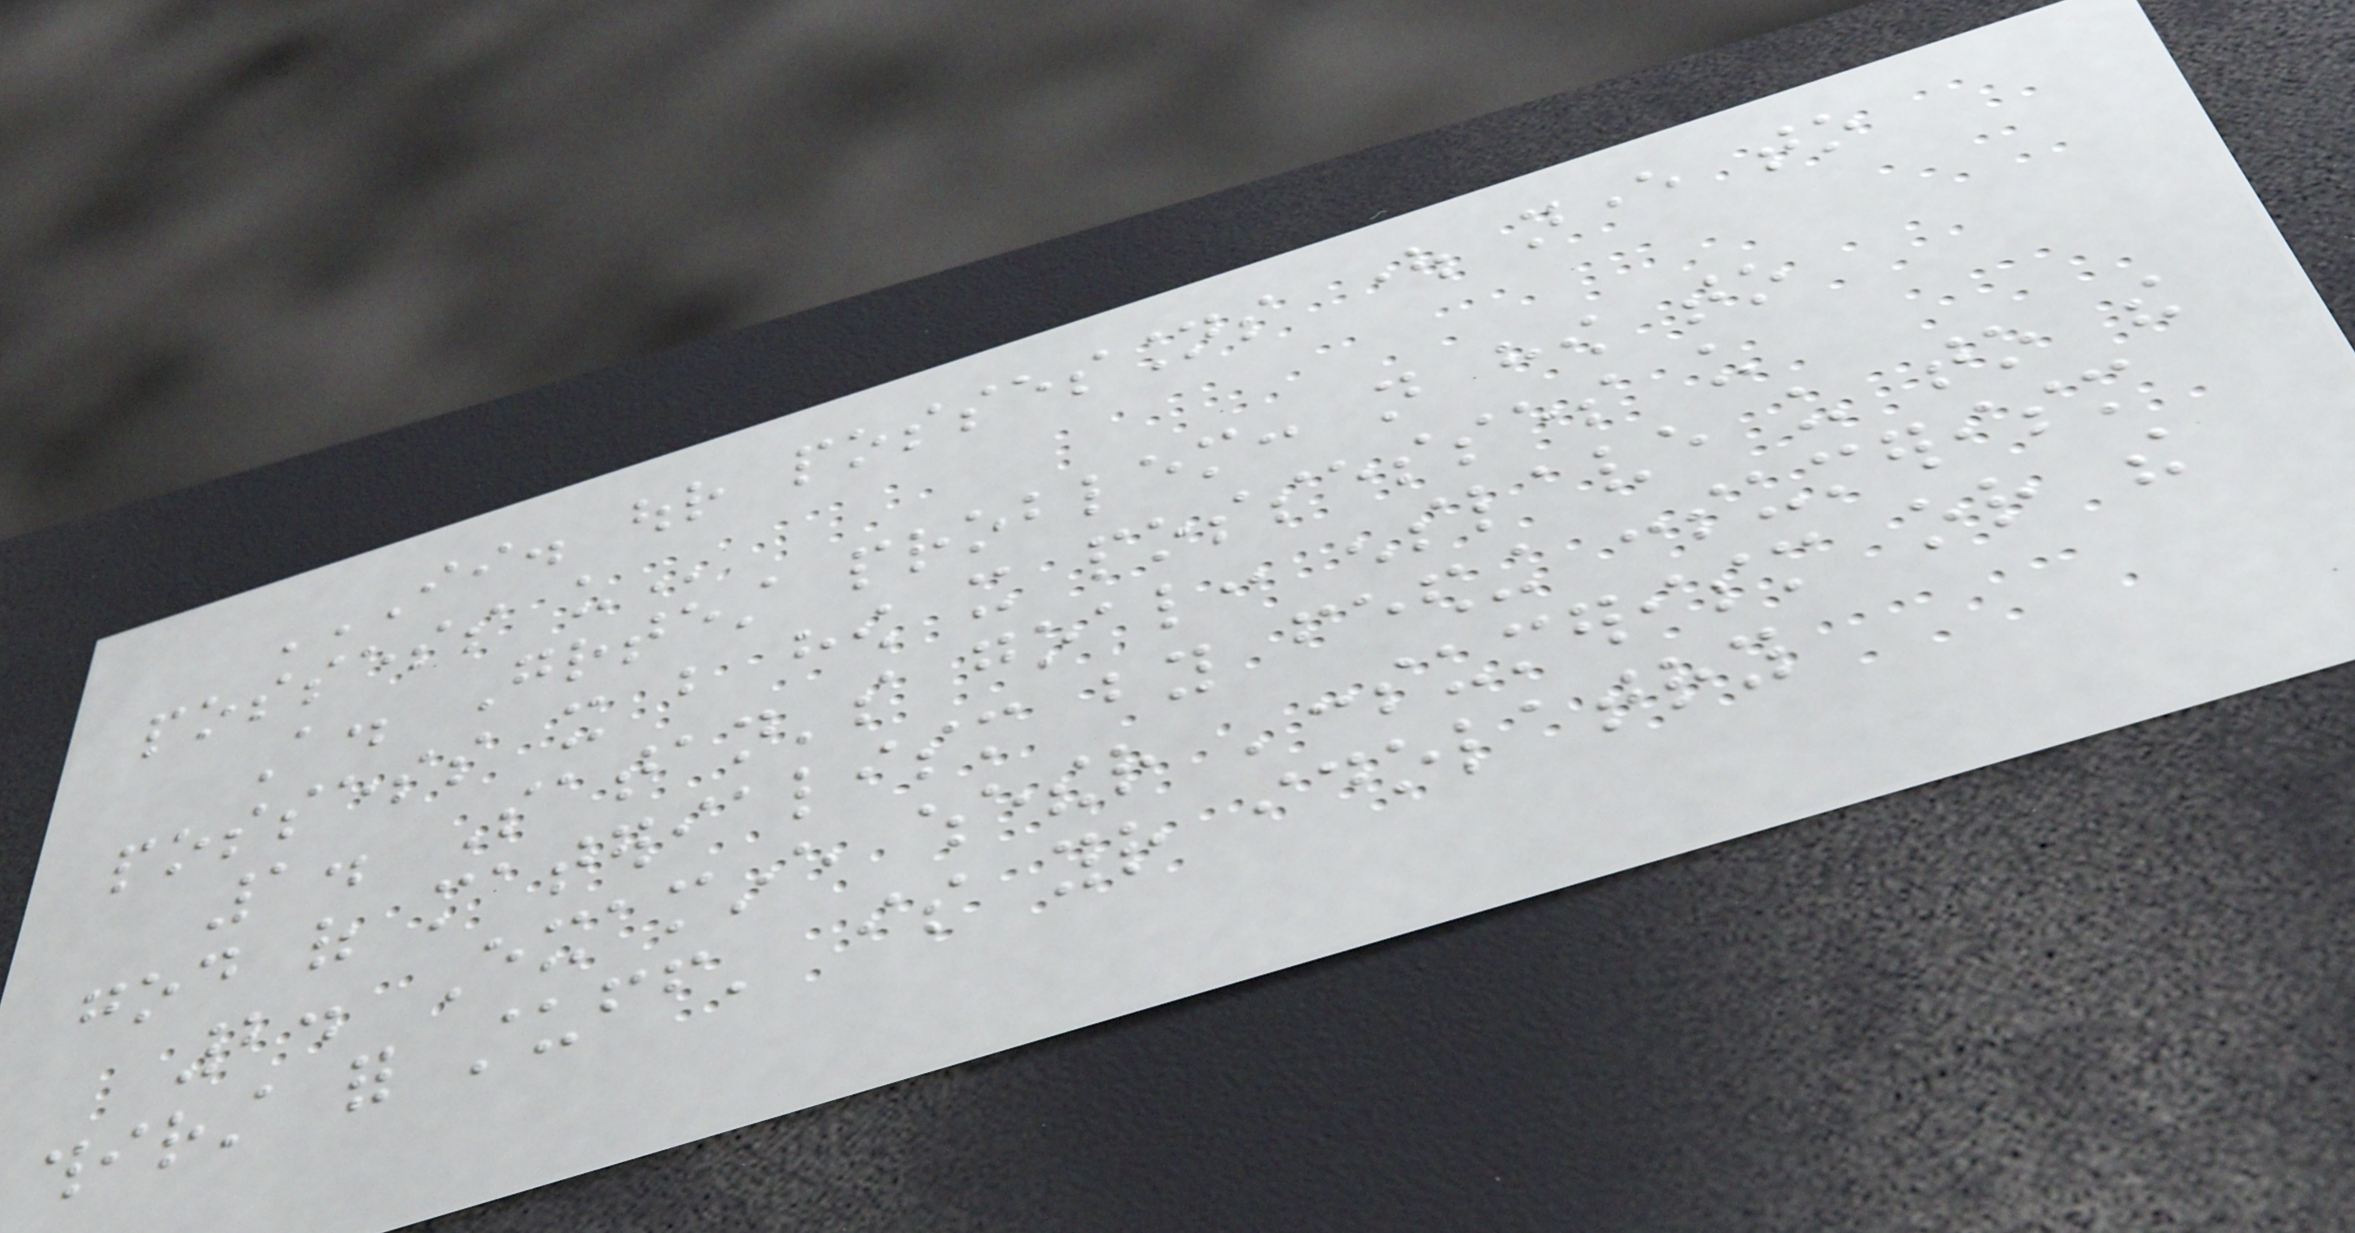II. OUR POSSESSIONS OUGHT NEVER TO
POSSESS US
A. Greatest problem: not how to
possess it but how it possesses us
1. Satan's goal: enslave us to the
god of materialism by feeding consumerism
2. Examine whether 'consumerism or the
thirst for stuff' is your idolatry
